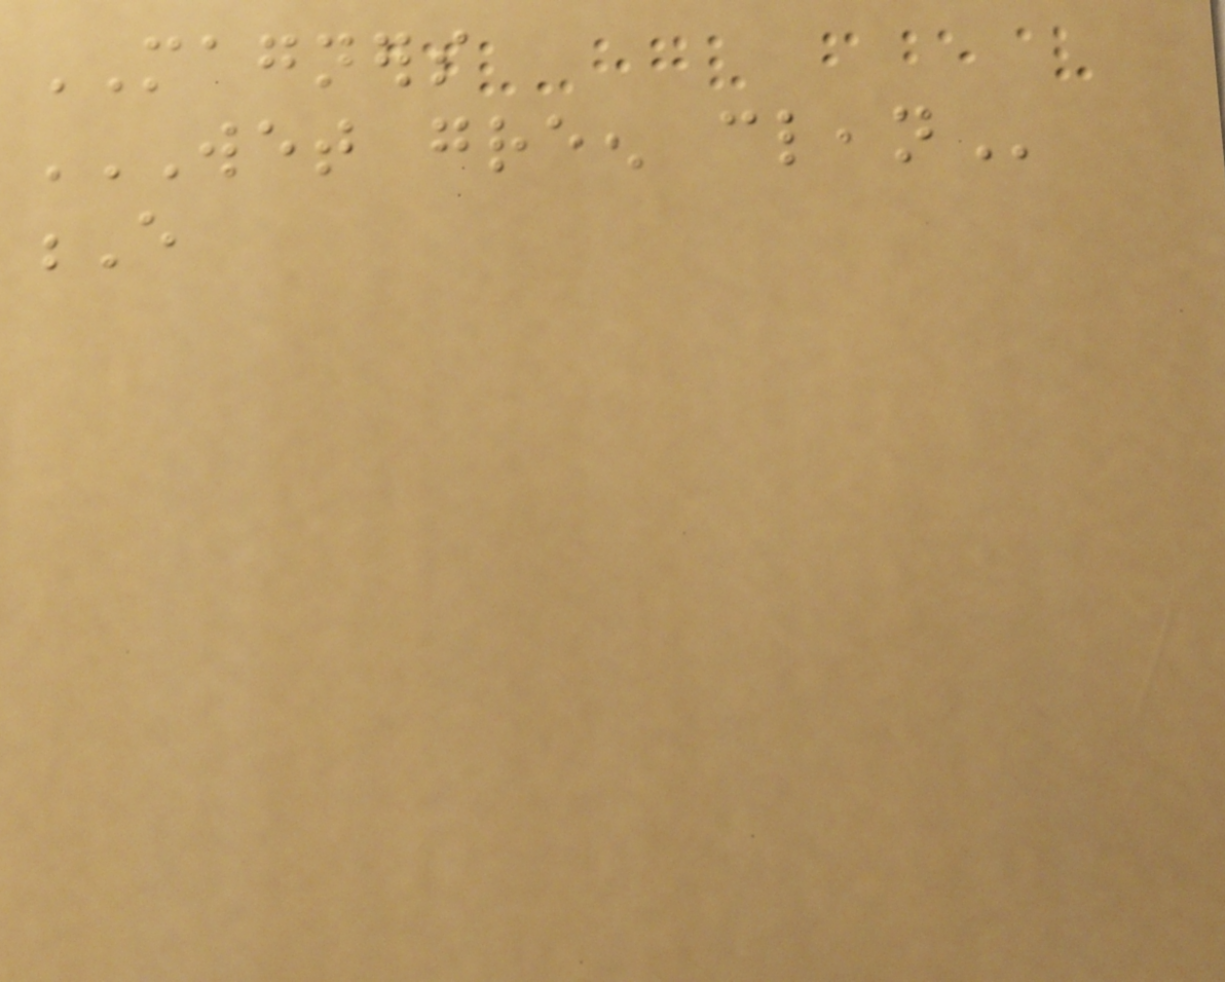MAGNERS
WET GREEN CLEAN
E
